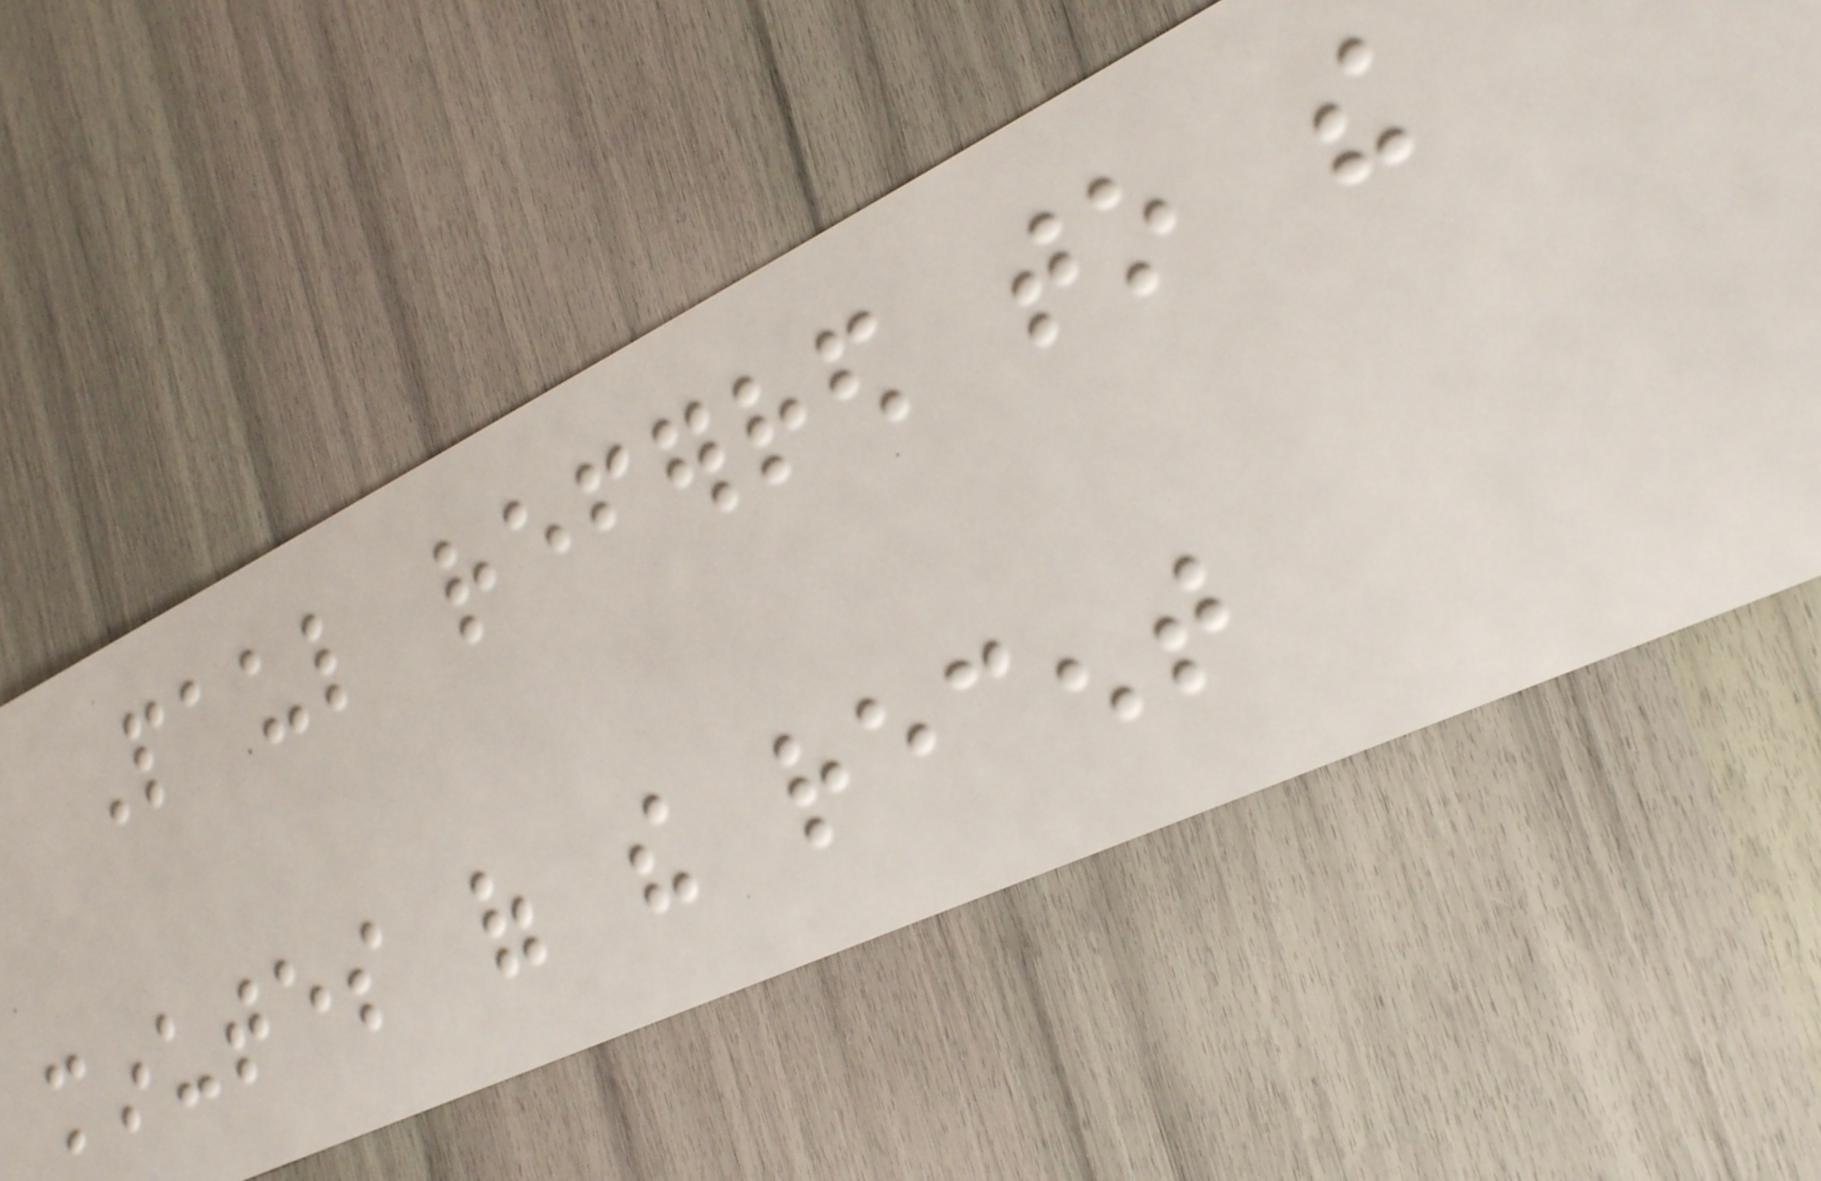Paul referred to the
minutes of the recent
